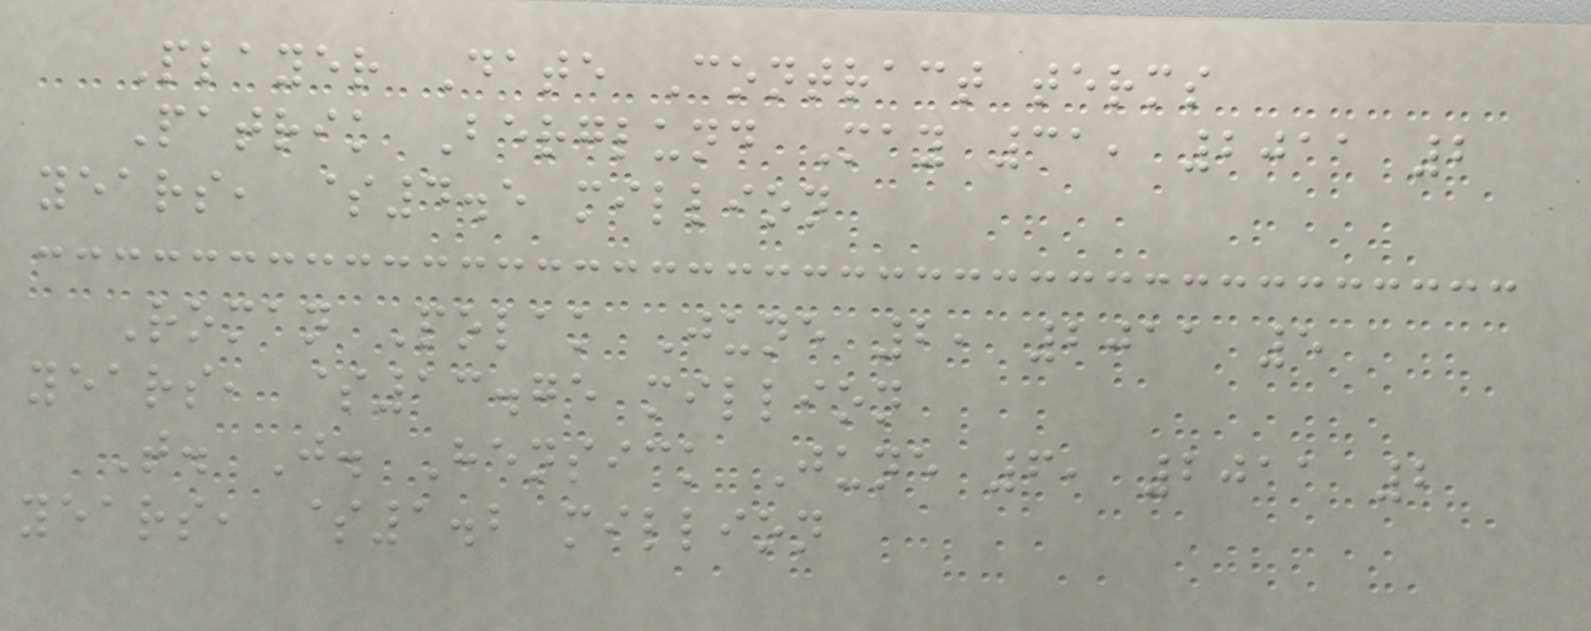Player Date Contract terms
Patrik Berglund May 31, 2011 2
years, $4.5 million
Roman Polak June 2, 2011 5
years, $13.75 million
T. J. Hensick June 6, 2011 2
years, $1.2 million
